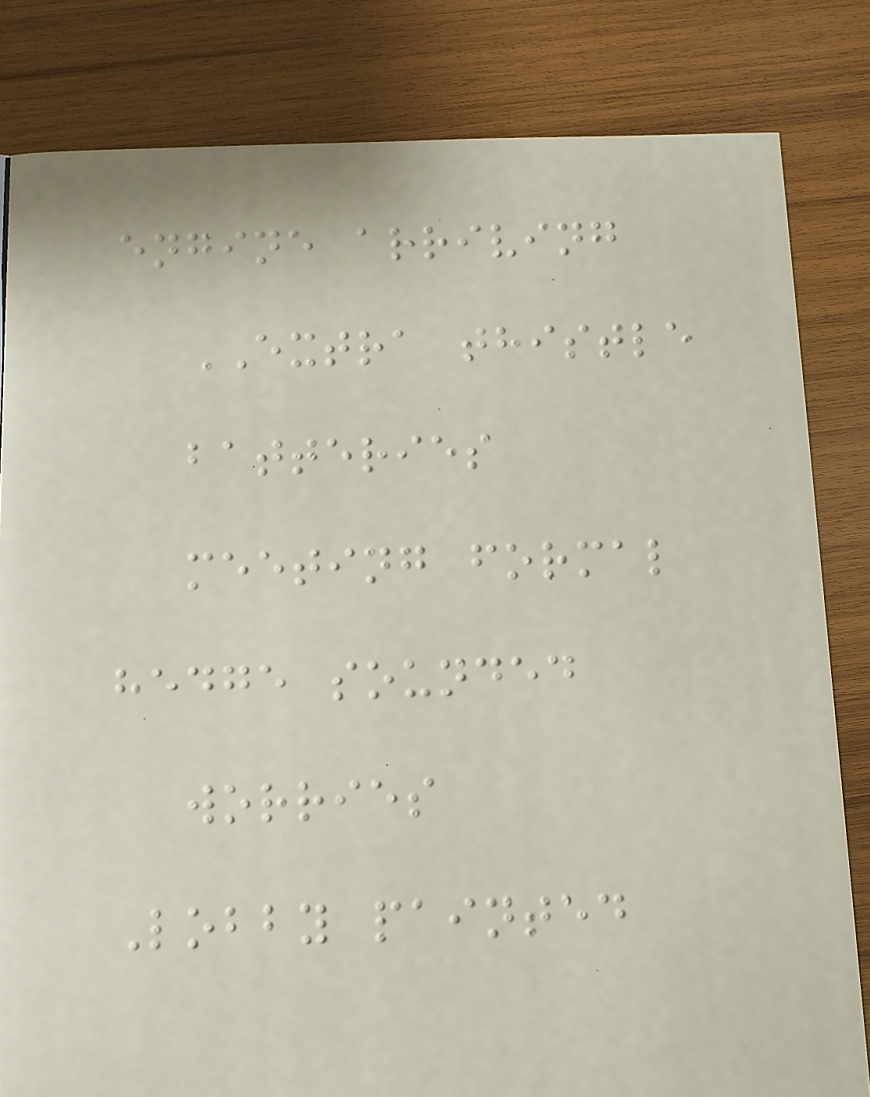engine arriving
EXTRA thistle
batteries
meeting formal
hedge sounded
worries
Lobby painted
